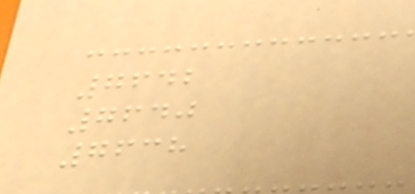7642
7640
7638
